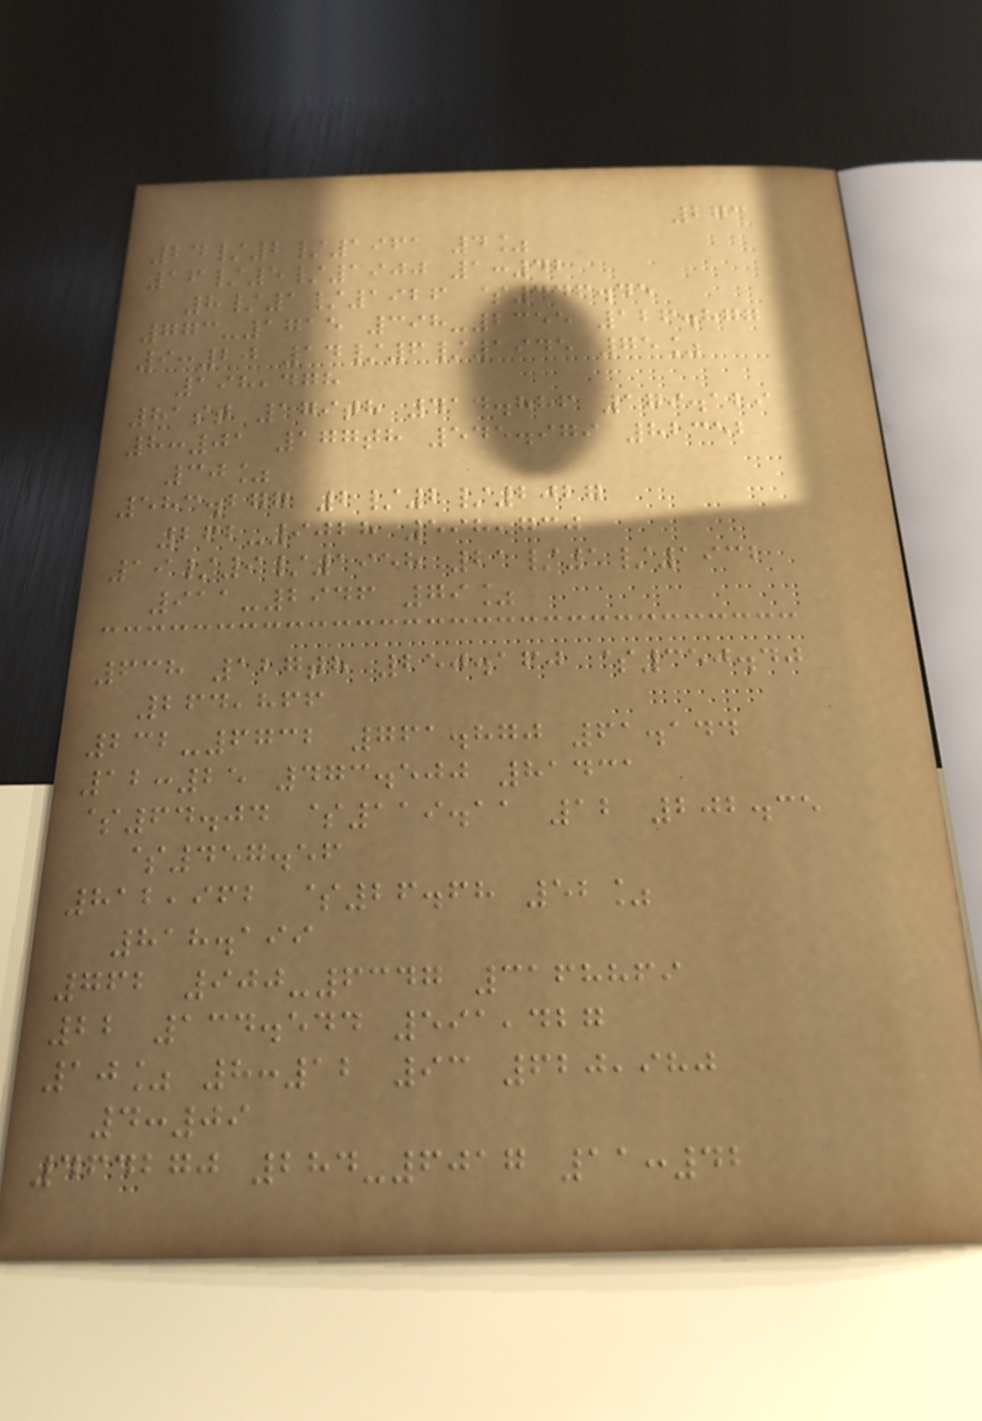273
24/2/1961 4%
16/5/1900 1:42
8/1/1926 $346.45
773-1715 398-2355 126.877
9:20 14/6/1945 75%
198,478
81st 179th 414.886 179.129
8:01 177th 545.979 82352
30%
583.277 2/2/2027
262-9028 598,730
19/9/1958 21/1/1932
911-2946 79%
638 127th 250.160 $350.40
264,866
232-6732 761.870 61.144
12:25 473.500 81431
$64.04 $119.11 12 202.35
$457.56
812,962 $26.68 52%
818.199
762 900-6347 3168869
22 134.544 591,427
10% 8:12 93 620,980
4:09
464270 284-6017 11:42
